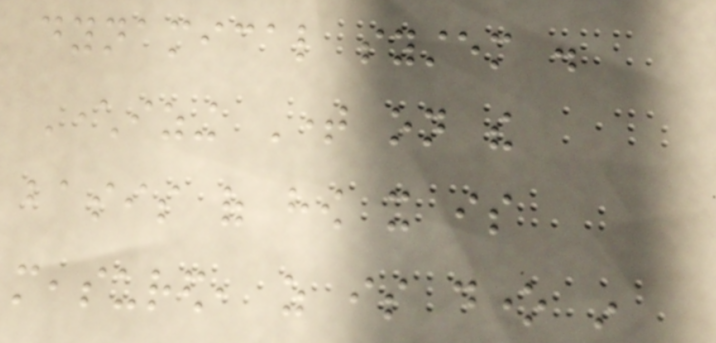dynamical system .
Characterizing Time on the
basis of how it is
measured, as is done in
